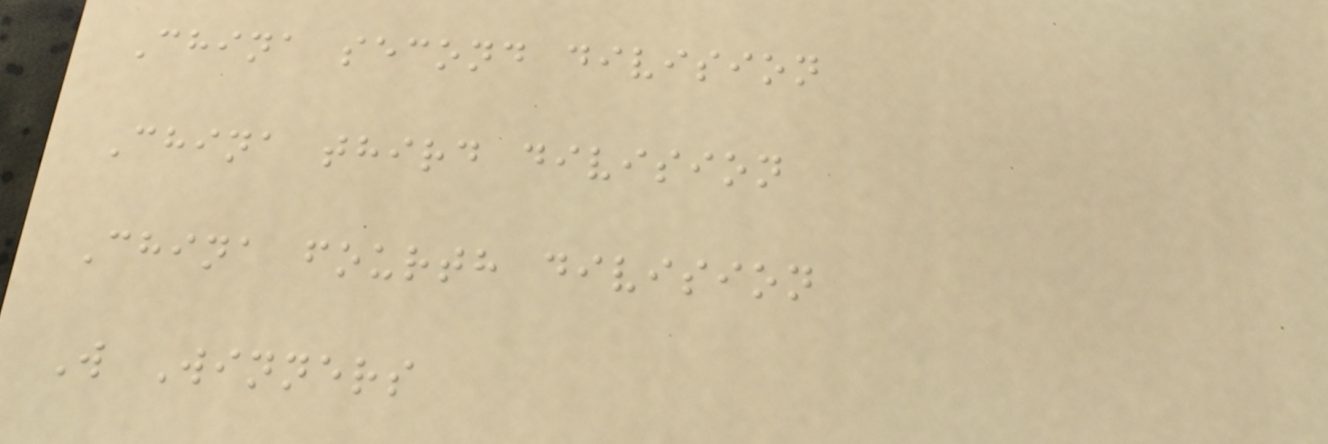China second division
China third division
China fourth division
W Winners
